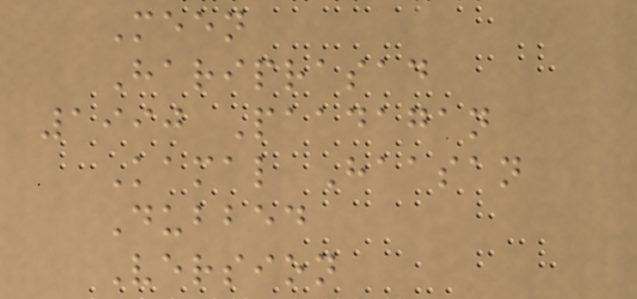Meen
Hariprasad
1990 Paadagan
Kamal Haasan
Dubbed
Version
